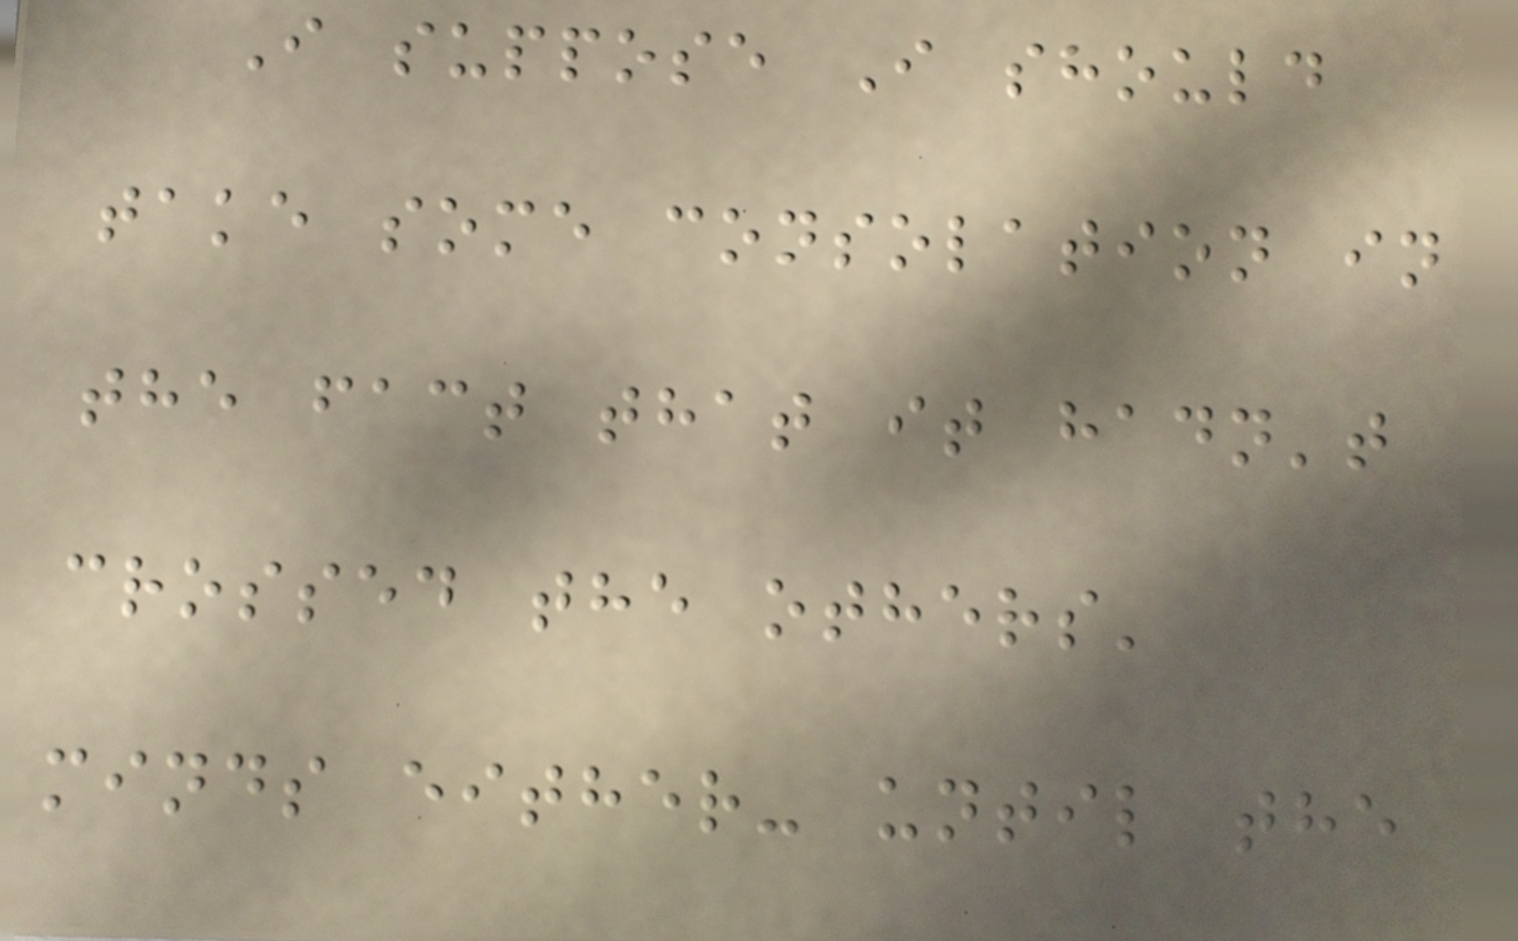I suppose I should
take some consolation in
the fact that it hadn't
crossed the others'
minds either- until the
